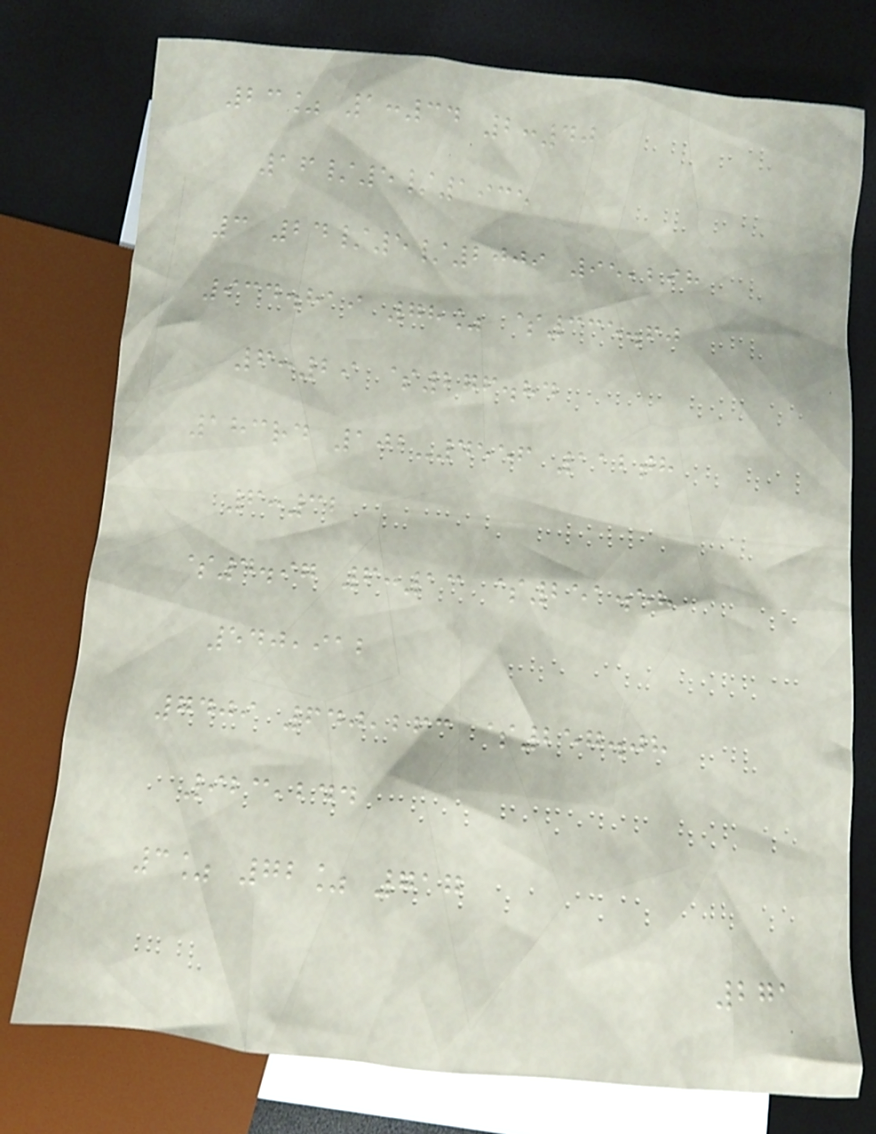23% 1:34 2:40
16/5/1935
3 24/5/2009 95,298
934.819 78% $335.60
6:29 $276.84
183rd 102-4556 112th
6:32
$4.97 6:13 $251.58
540,912
7409 640,263 $257.08
923,244
3% 72% 717
271
